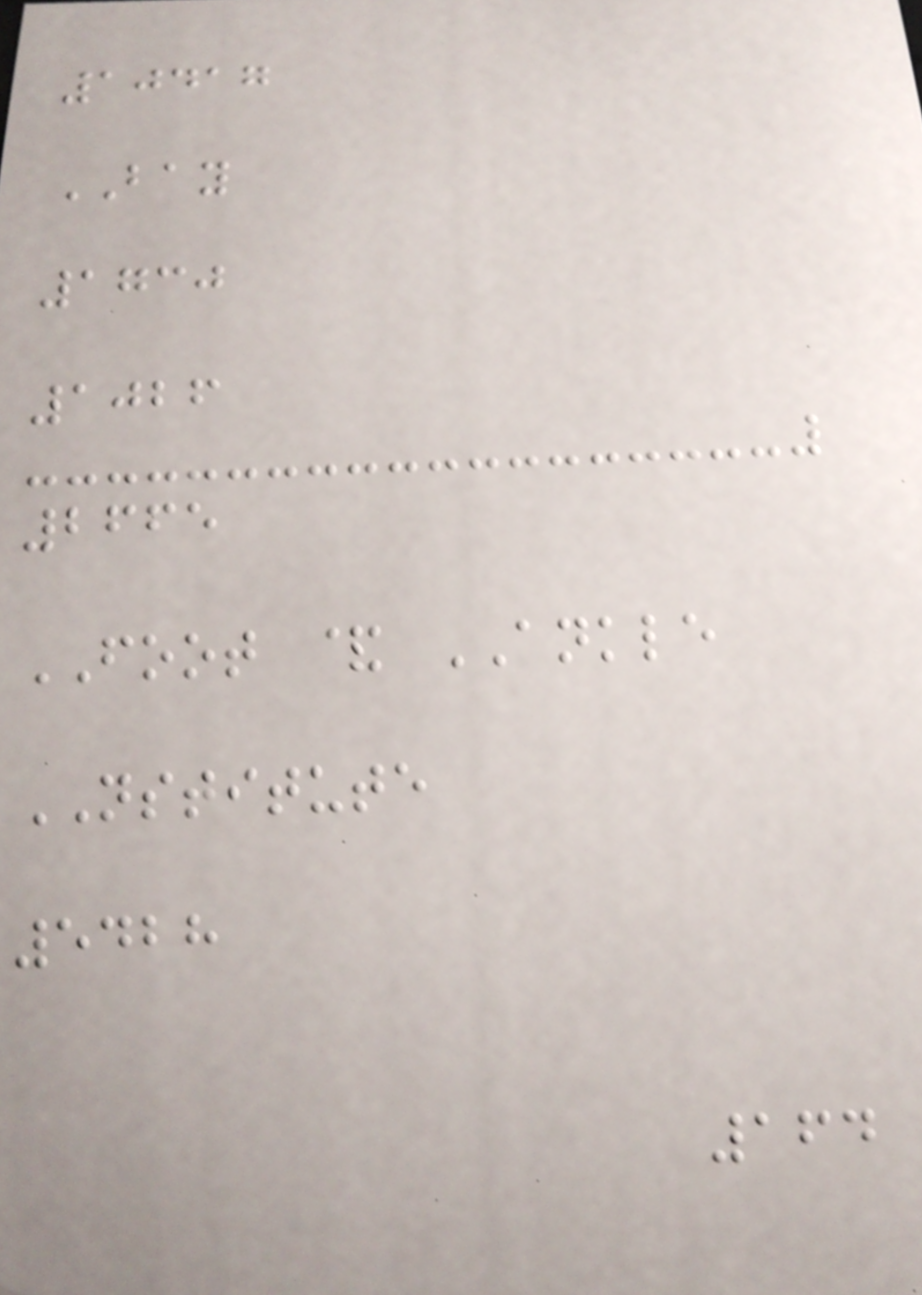10417
BAY
1730
1026
2665
FOOT & ANKLE
NSTITUTE
5428
164
